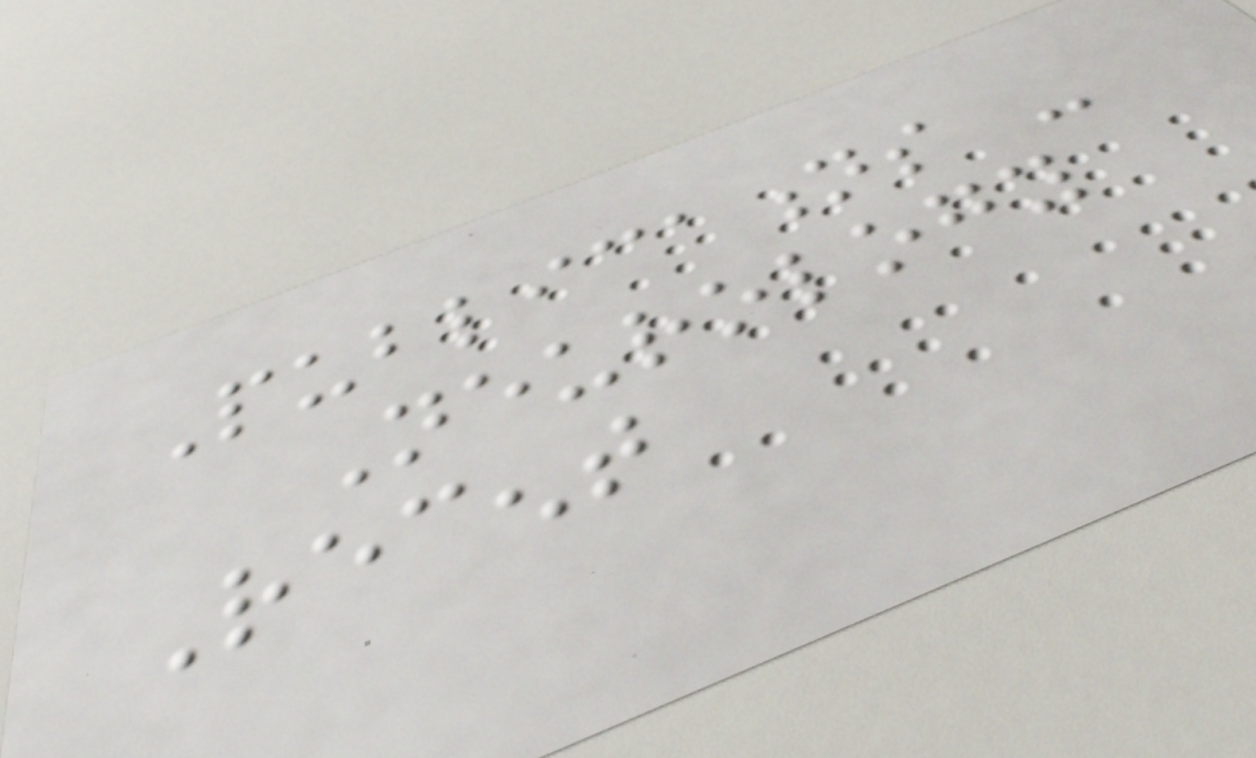Publications -
Neurology
Recent
